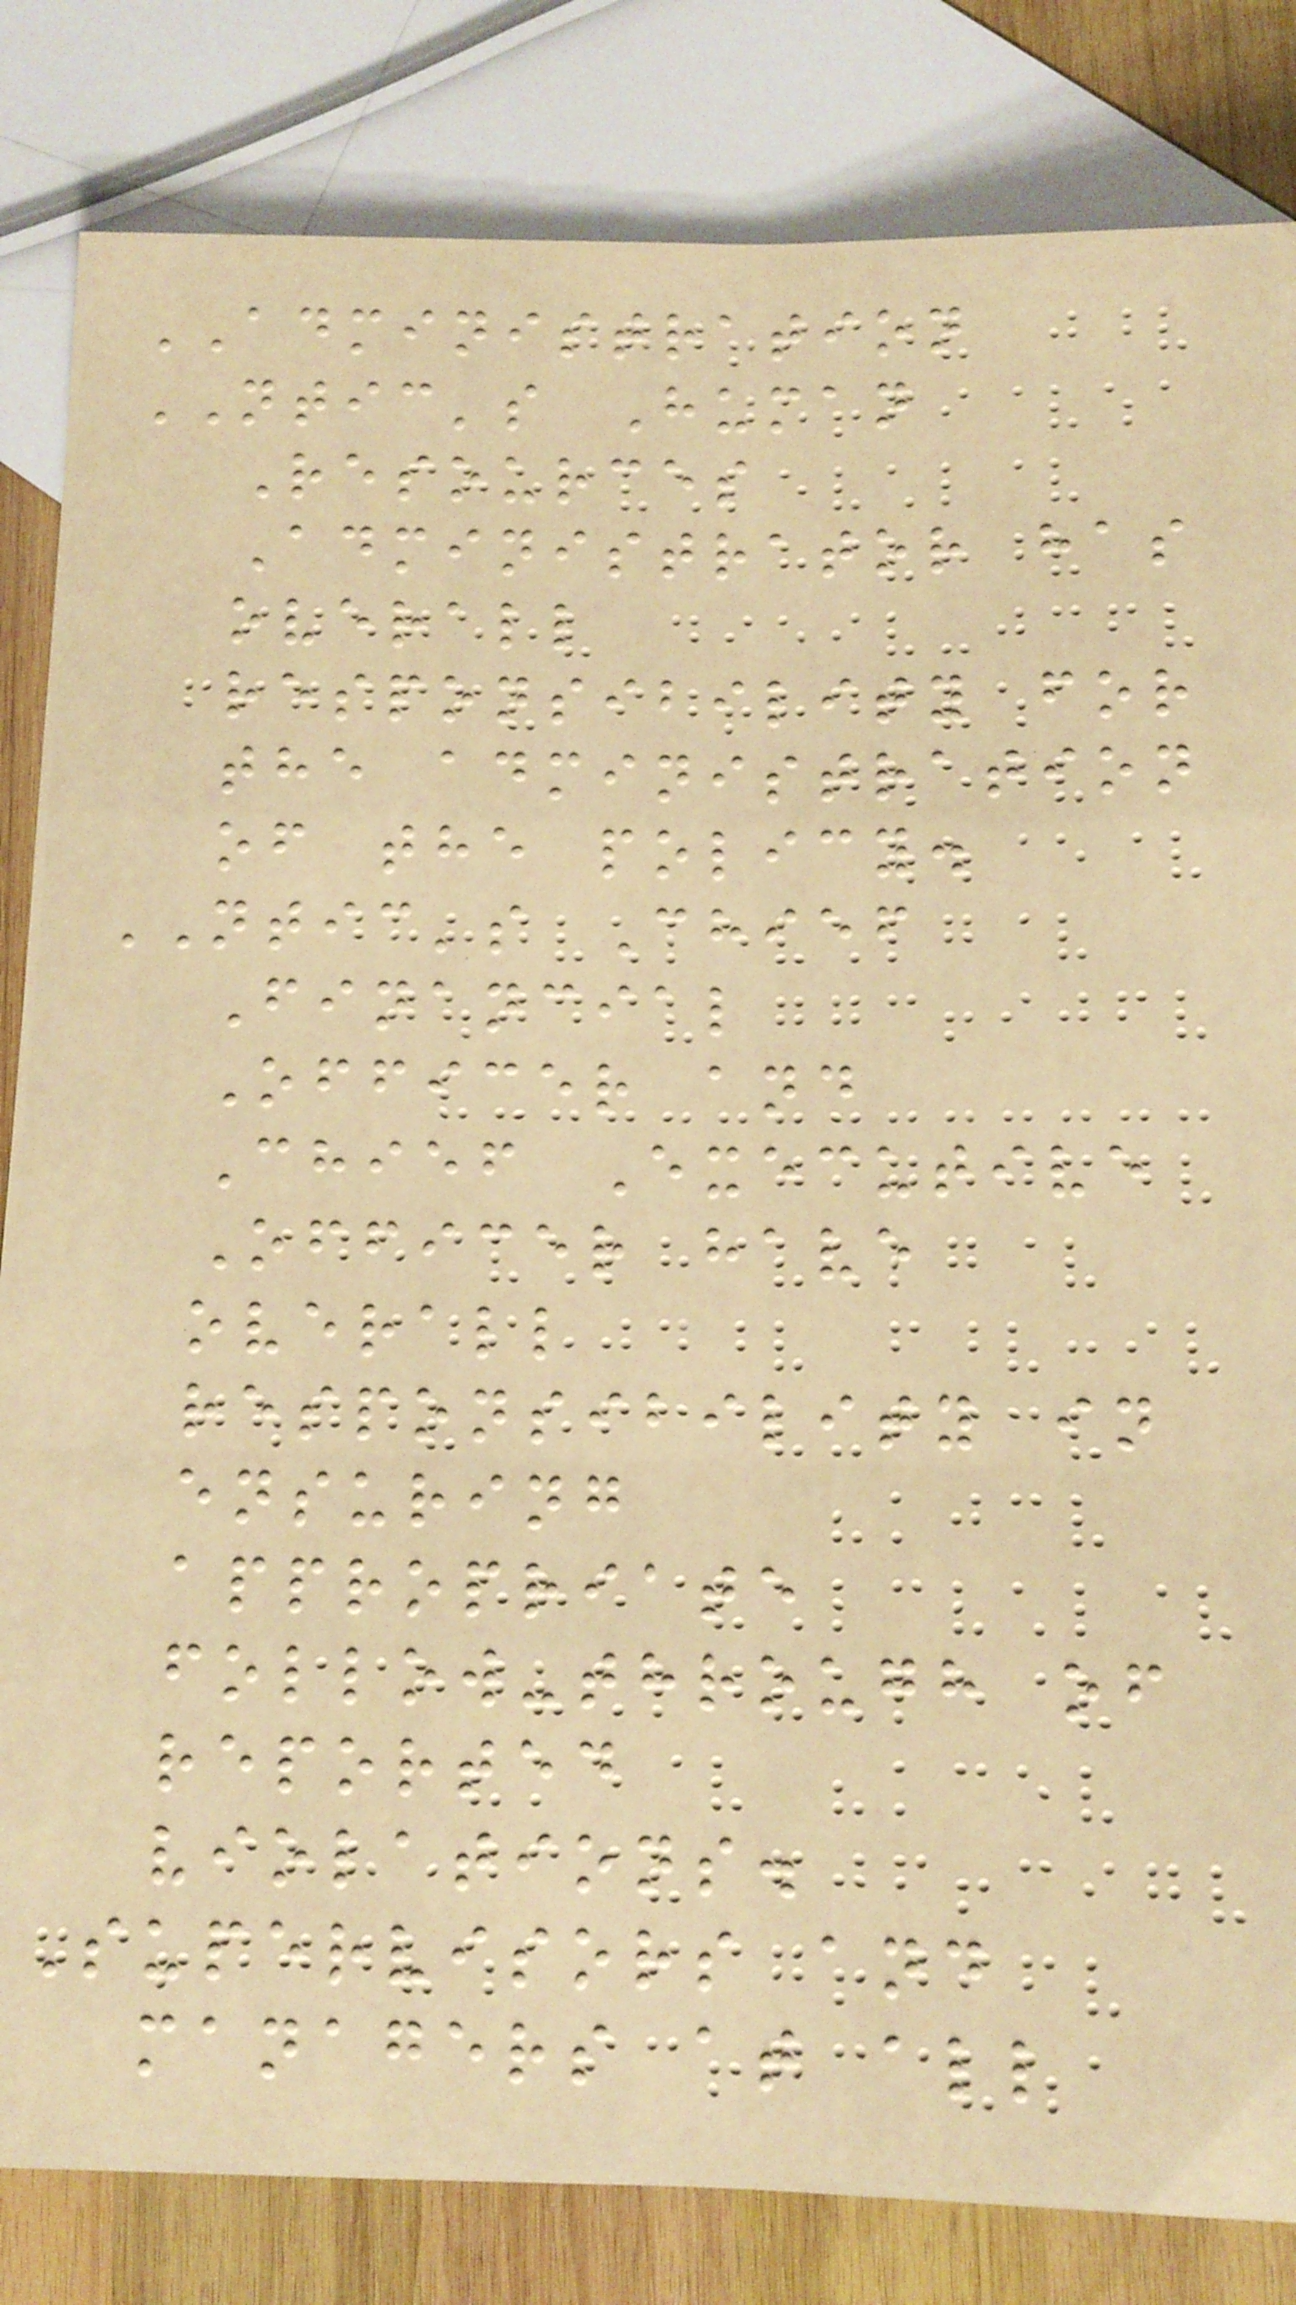ADMINISTRATION
NTIC's Human
Resources
Administrator has
overall
responsibility for
the administration
of the policy.
NTIC's Chief
Financial
Officer and
Chief Executive
Officer have
overall
responsibility in
ensuring
appropriate
follow-through of
reported
violations.
Supervisors and
managers at all
